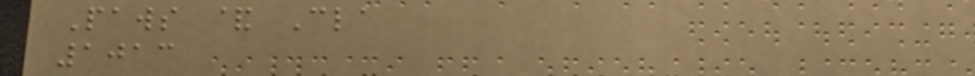Paws & Cla
1013
